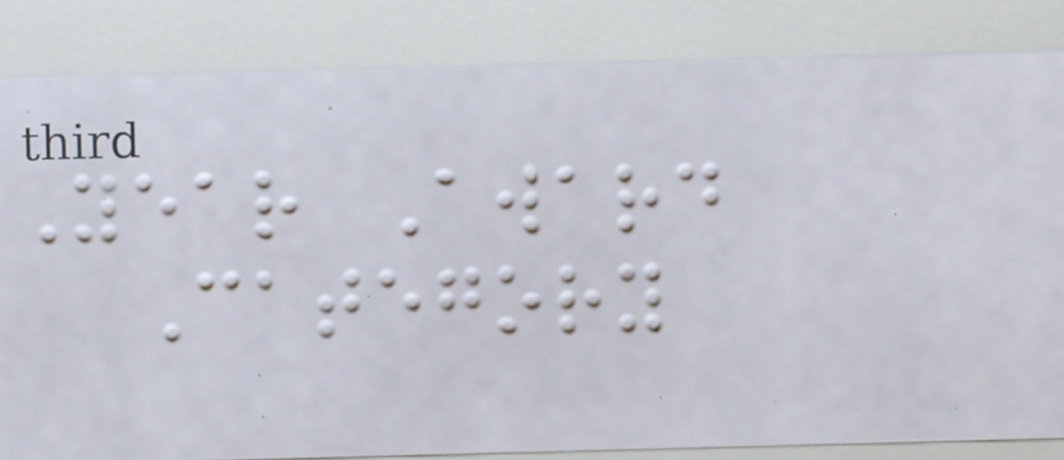Year Award
Category
